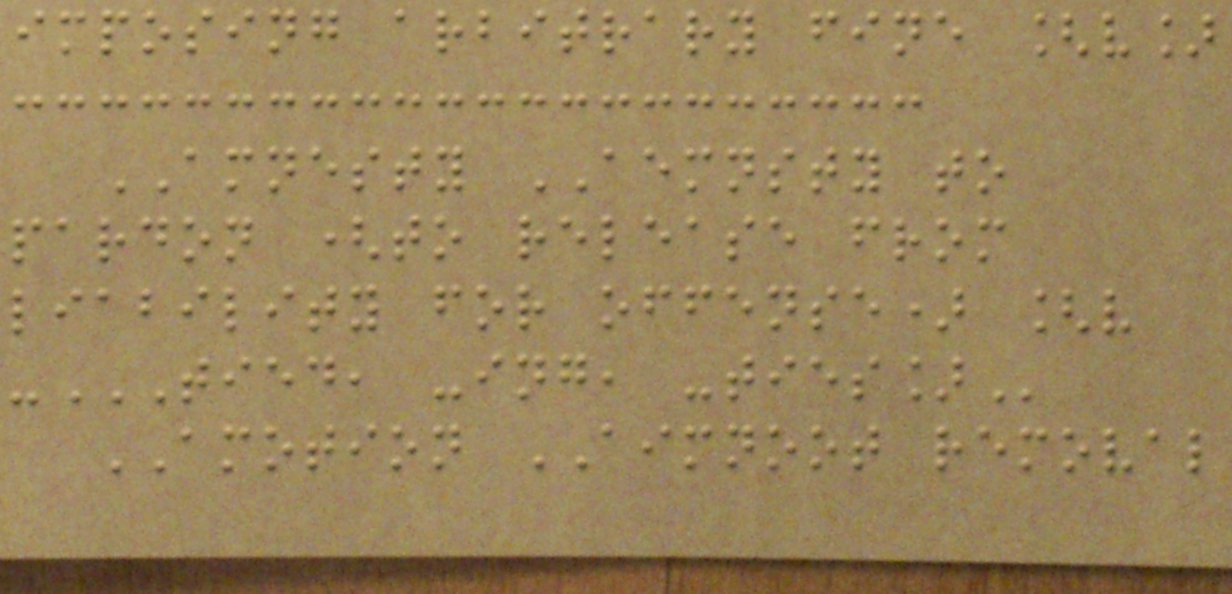imposing arbitrary fine [v]
AMNESTY AEMNSTY to
pardon (to release from
liability for offense) [v
-TIED, -ING, -TIES]
AMOTION AIMNOOT removal
